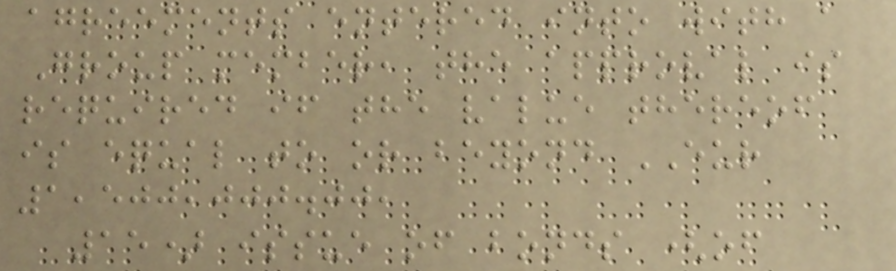agreements entered into with a
Group member, the approval is
required if the value thereof
is equal to or beyond EUR
1,500,000.00,
15) issue of bonds (of
